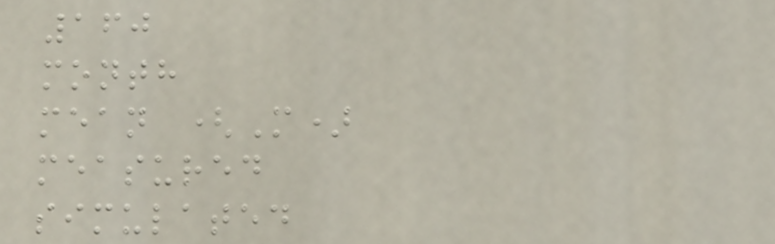160
month
mean (M)
measured
simulated
